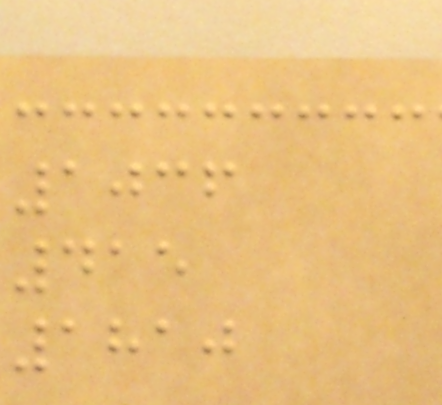1036
415
1810
